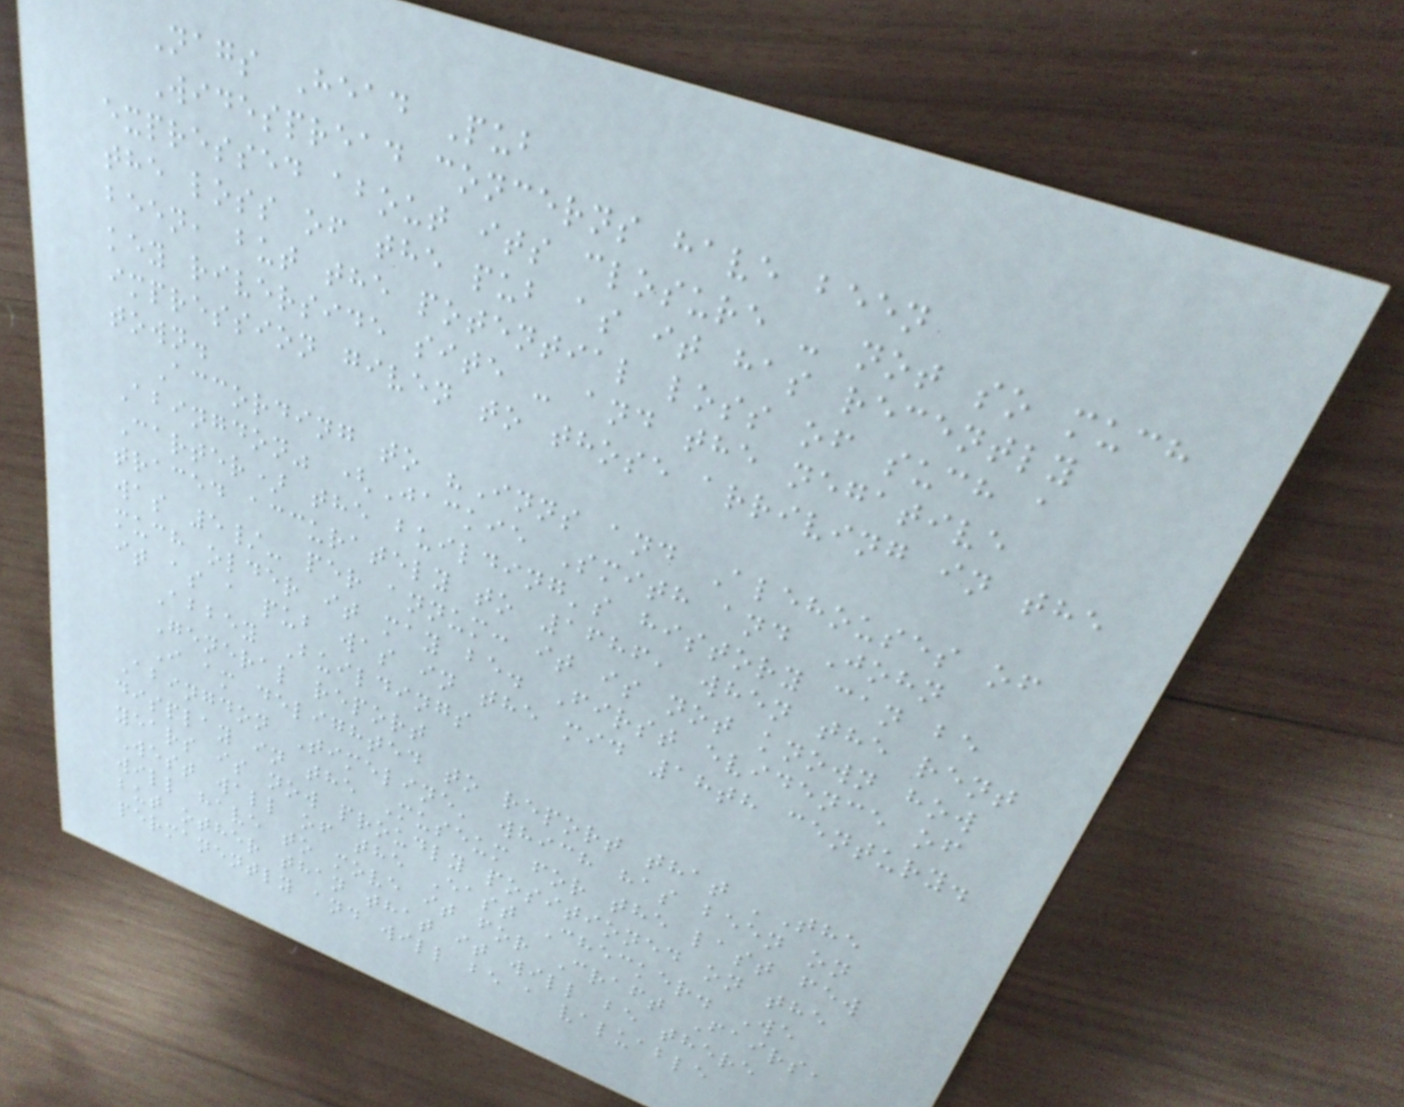Nags Head Pub
Widespread concerns have been
expressed about its closure - not so much
the loss of the pub as it has recently
been, but the potential loss of such a
key riverside site - and the negative
impression given to those arriving in the
town.
According to "Inns and Alehouses of
Abingdon" (Jackie Smith and John
Carter) the building's history can be
traced accurately to 1686, when the rent
was 5/- per annum: it is not known how
much older it may be. First evidence of
it as a pub was in the mid 18th century.
Abbey Buildings
General report
I am delighted to report that 'The
Abingdon Timeline' which has been on
display in the Museum for the last few
years is now proudly positioned on the
West wall of the East Checker. We
will have to move it for Craft Fairs,
but other than that it will be there
permanently and will be a valuable
